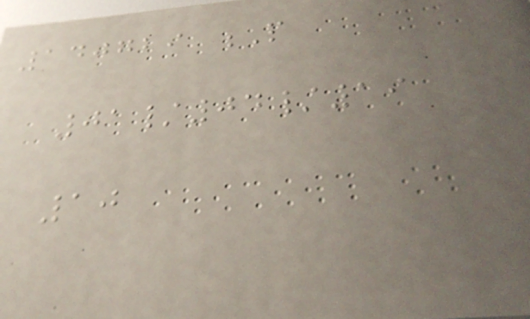140729 P
01/04/19
10
